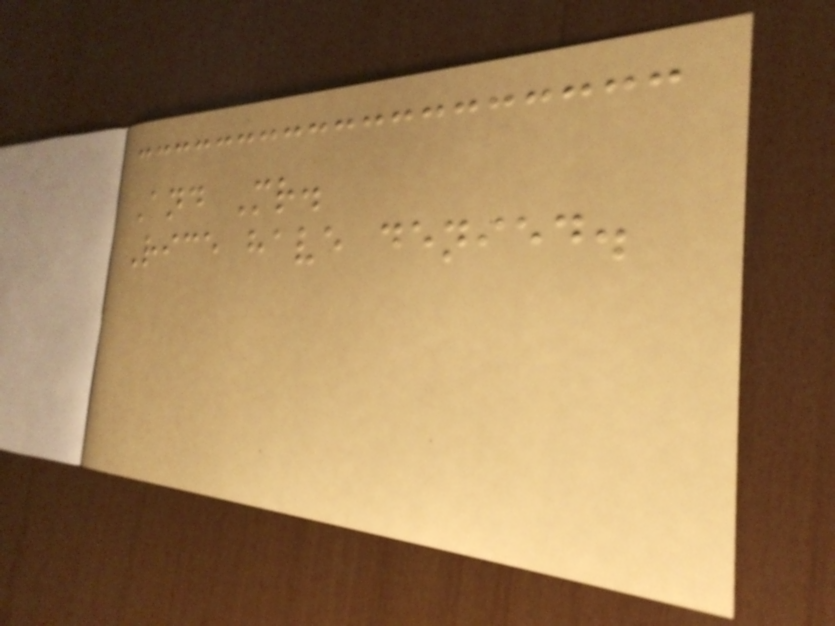And Mr.
Rice have denied.
